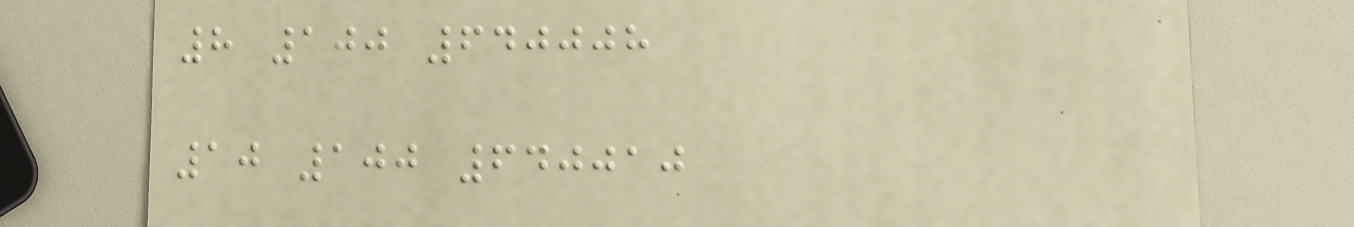8 100 640008
10 100 640010
